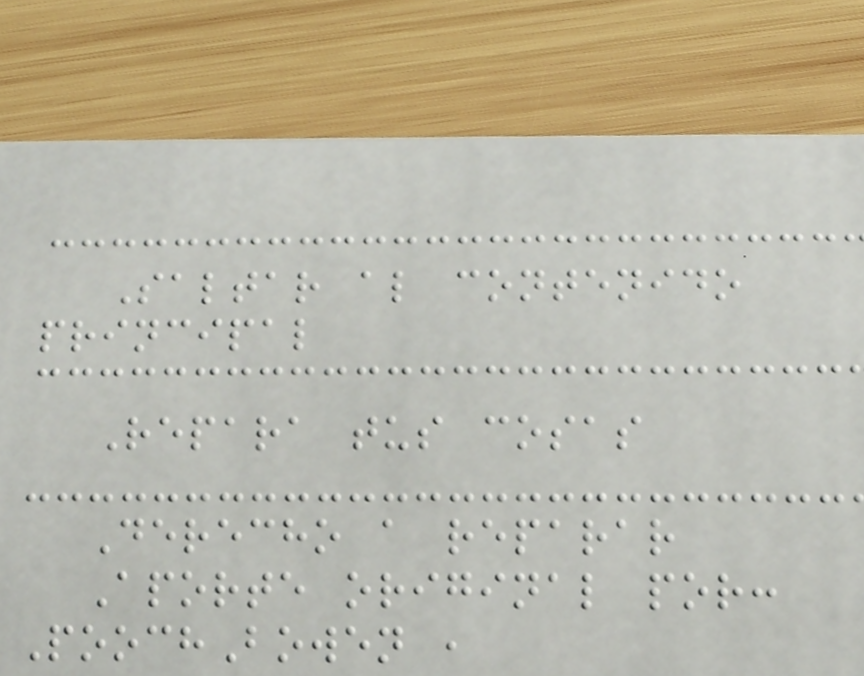Saltar al contenido
principal
Repara tus cosas
Derecho a reparar
Aporte original por:
PoochBowen ,
